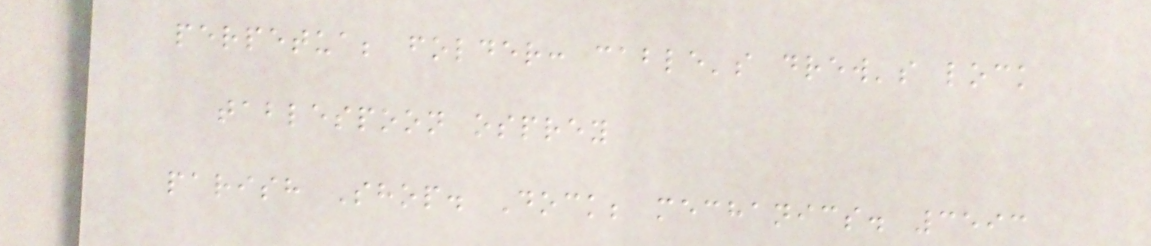perpetua; folder: cable's drew's lock
tablespoon osprey
parish Shop. Dock; mechanics. 3593
